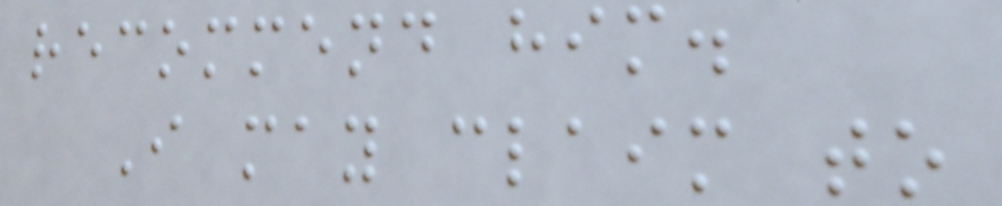recommend him.
I may claim to
